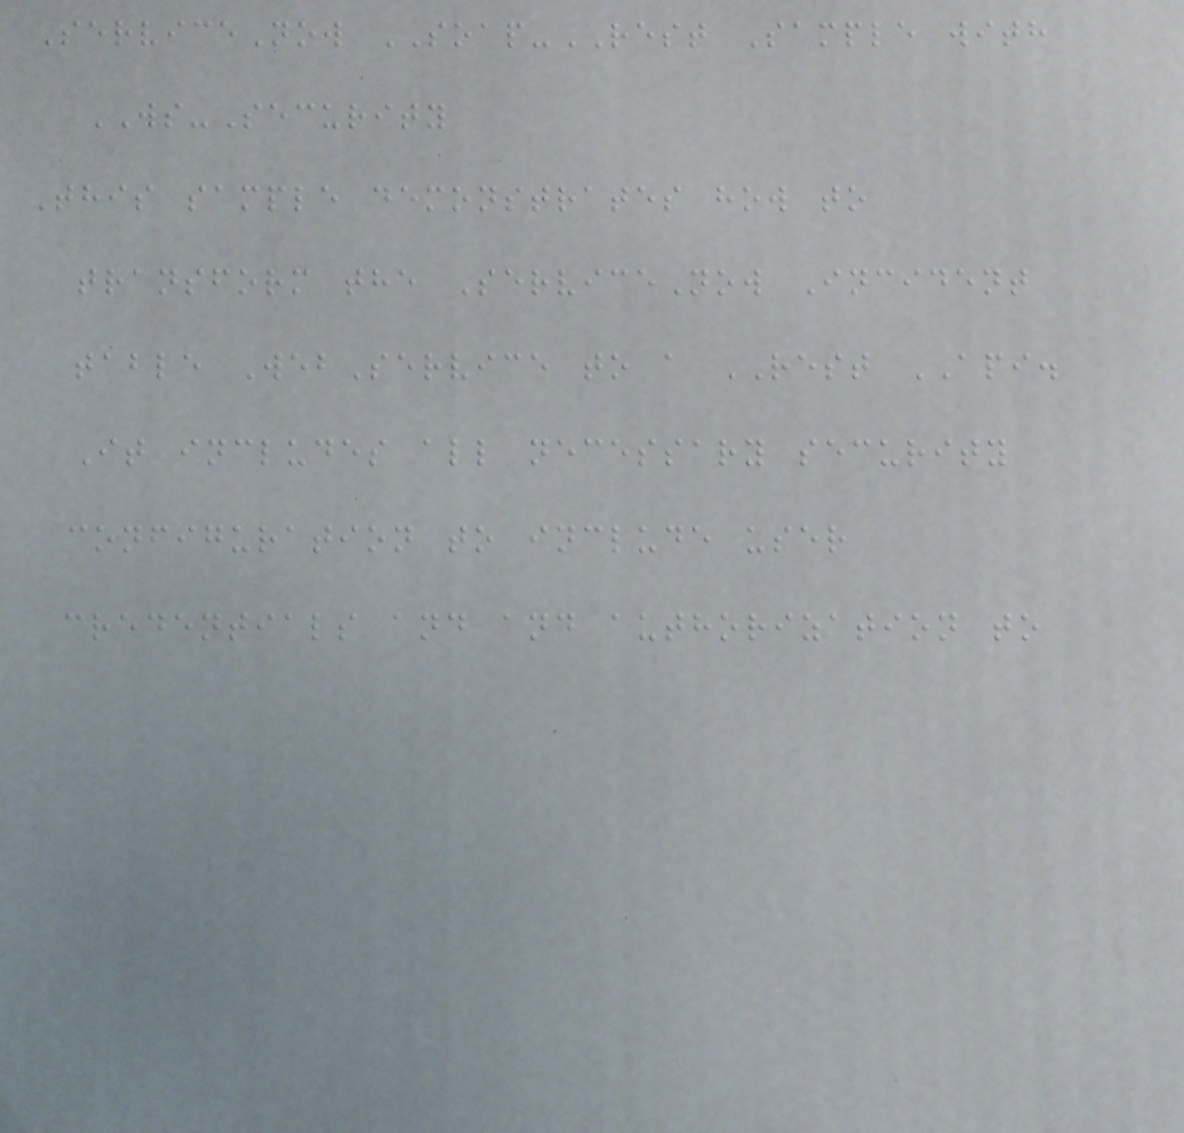ServiceNow SOAP-REST Sample with
WS-Security
This sample demonstrates how to
transform the ServiceNow Incident
table WebService to a REST API.
It includes all necessary security
configuration to include user
credentials and and authorization to
